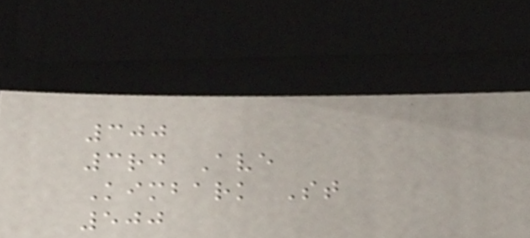300
3rd Ave
Kimbark St
500
